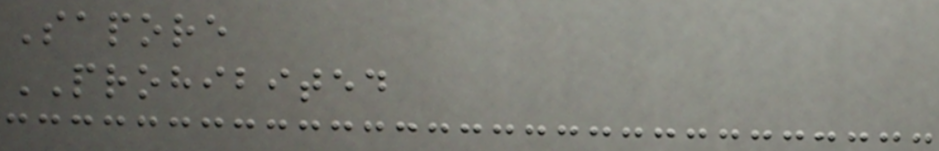Sapore
PROHIBITED
